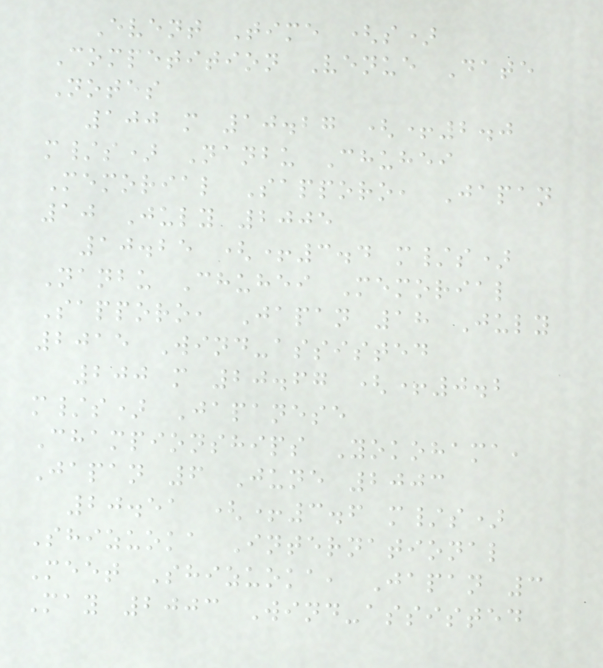Event Time (s)
Competition Venue Date
Notes
100 m 10.27 (+2.0
m/s) Nanbu Chuhei
Memorial Sapporo, Japan
10 July 2005
10.25 (+3.4 m/s)
Nanbu Chuhei Memorial
Sapporo, Japan 18 July
2015 Wind-assisted
200 m 20.67 (+0.2
m/s) Japanese
Championships Yokohama,
Japan 6 June 2003
20.51 (+3.6 m/s)
Shizuoka International
Meet Shizuoka, Japan 3
May 2003 Wind-assisted
